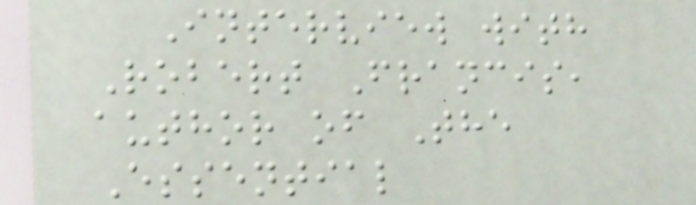Interview with
Robert Francis,
author of The
Essential
